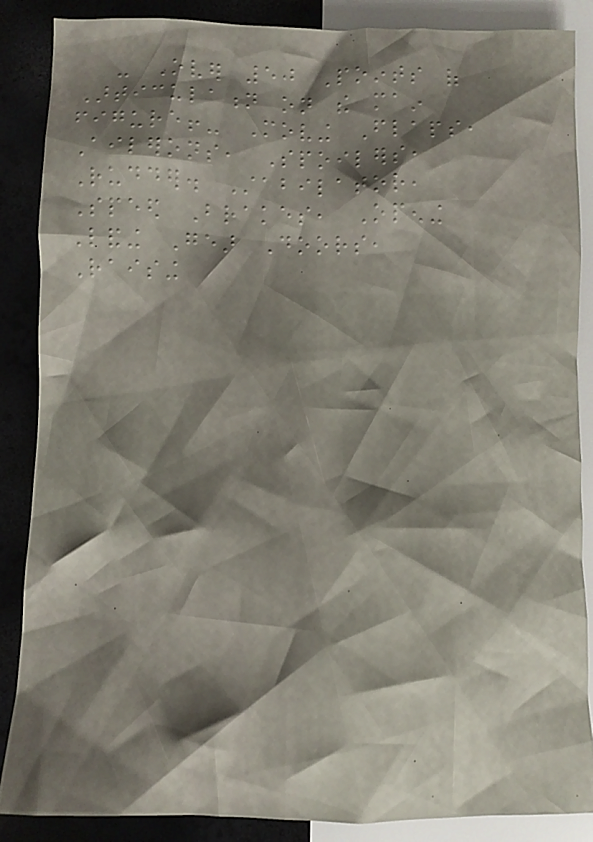- Over 50 Points of
Articulation on the main
figure!- Moving Flaps,
Ailerons, Spoilers,
Rudder. Stabilator,
Speed Brakes, Opening
Landing Gear Doors,
Raising
